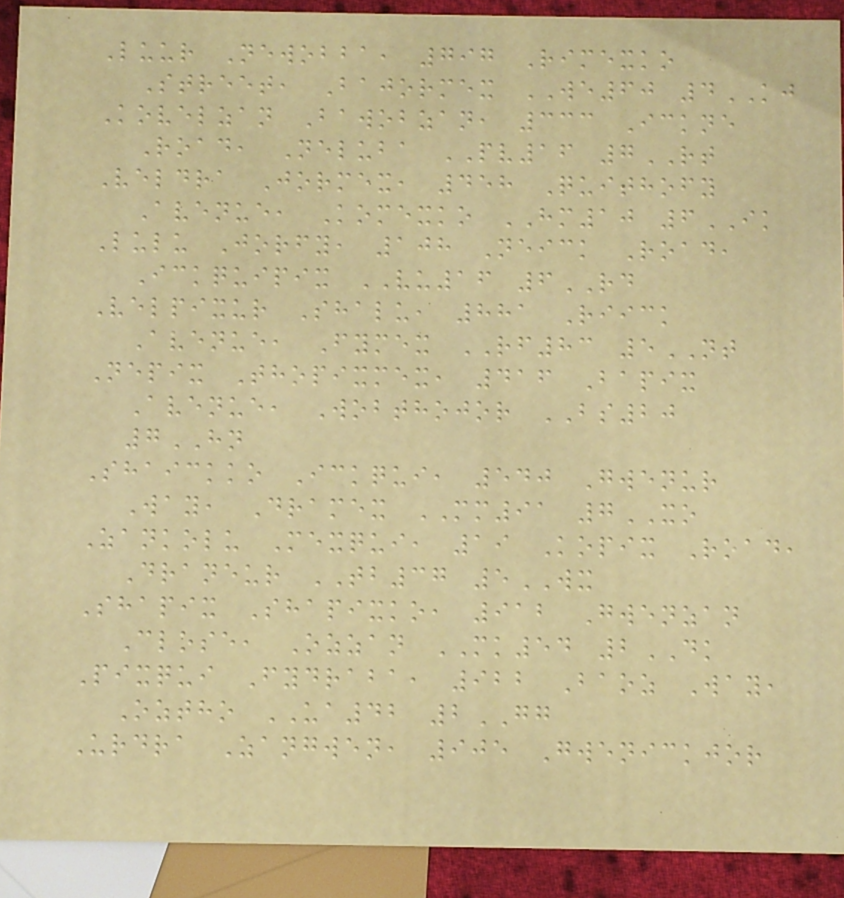Luur Newobba, 797 Rimexko
Street, Bajormex WE60 4KJ
Kovelzan Bawobzan, 333 Ickne
Road, Neluba PV16 7RT
Veldra Jormex, 458 Quithofy
Avenue, Komexko HM10 6IK
Lulu Jorfy, 108 Neick Road,
Ickquipix VU16 6RD
Velpixur Shalu, 881 Riick
Avenue, Fymex RF83 5NT
Nepix Thopixmex, 416 Bapix
Avenue, Wobthojor BS20
7HN
Shaickko Ickqui, 540 Gwenur
Way, Dramex MM91 7XO
Zankolu Mexqui, 19 Kopix Road,
Draneur TB37 5WX
Shapix Shapixko, 912 Gwenzan
Close, Ozzan MK54 2DK
Pixqui Fydraba, 922 Baoz Way,
Oztho UA42 2GG
Urdra Zangwen, 905 Gwenickjor
